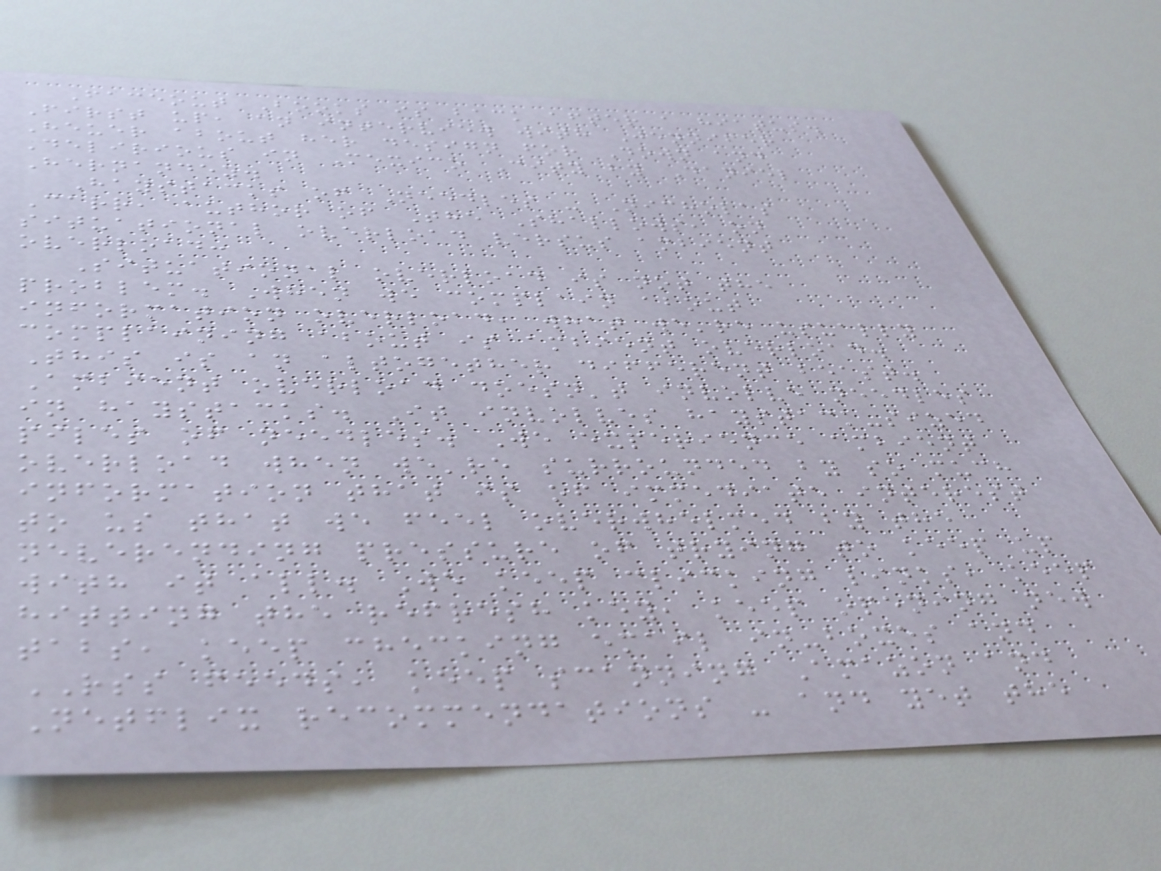Faceout Books is back after a hiatus.
First up, an interview with Jennifer
Heuer about her design for Down and
Delirious in Mexico City by Daniel
Hernandez.
Haystacks of Needles - Nicholas
Carr, author of The Shallows, on
situational overload versus ambient
overload:
Situational overload is not the
problem. When we complain about
information overload, what we're usually
complaining about is ambient overload.
This is an altogether different beast.
Ambient overload doesn't involve needles
in haystacks. It involves haystack-sized
piles of needles. We experience ambient
overload when we're surrounded by so much
information that is of immediate interest
to us that we feel overwhelmed by the
neverending pressure of trying to keep up
with it all. We keep clicking links, keep
hitting the refresh key, keep opening new
tabs, keep checking email in-boxes and
RSS feeds, keep scanning Amazon and
Netflix recommendations - and yet the
